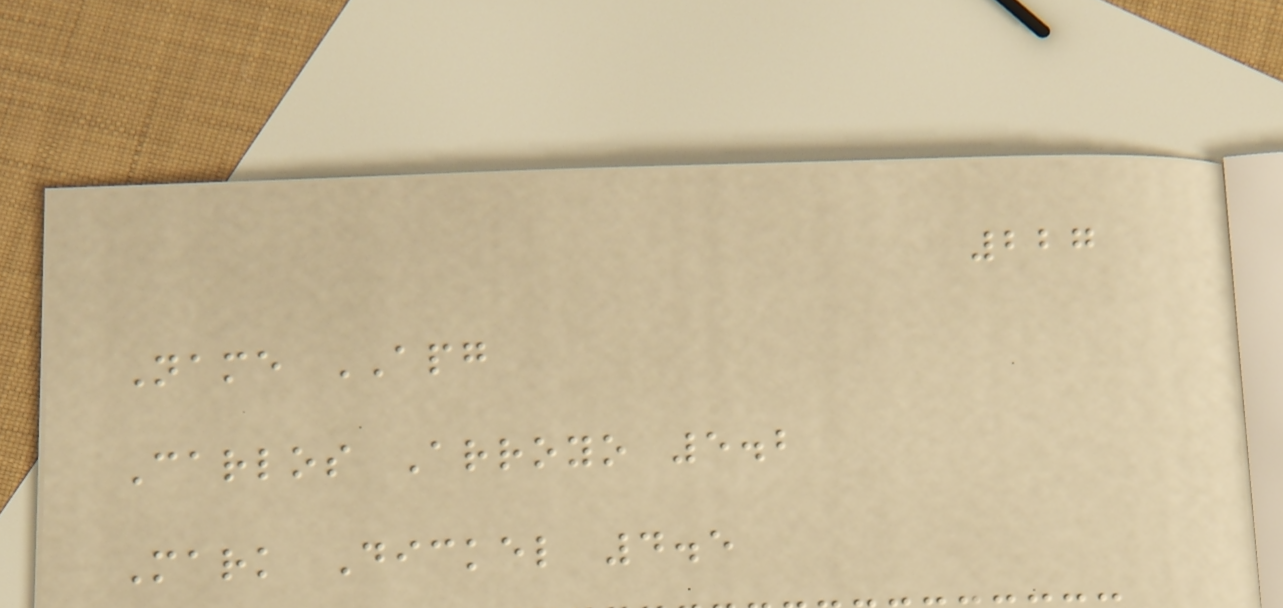227
Name APG
Carlos Arroyo 5.2
Mark Dickel 4.5
